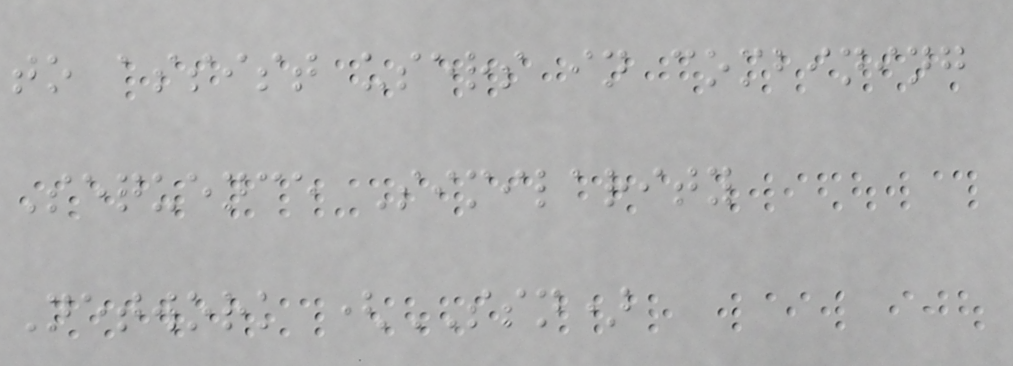to assist users in combining
Sequence Similarity
Network (SSN)
